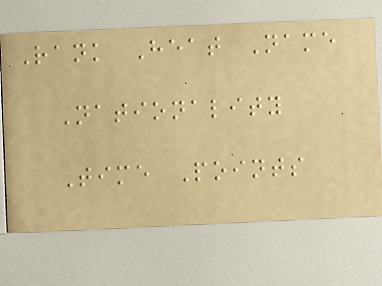Rank Heat Name
Nationality
Time Points
